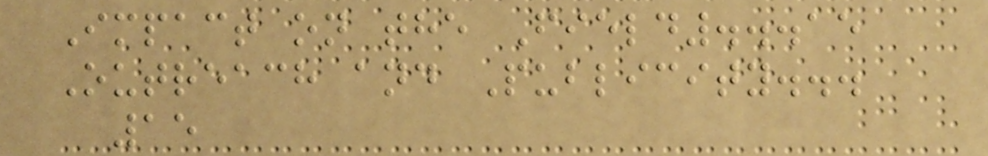Impact on the Field...15
Outreach and Publicity...
15
